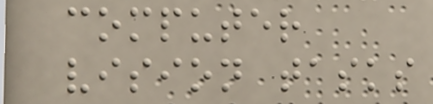computer
vision tasks
